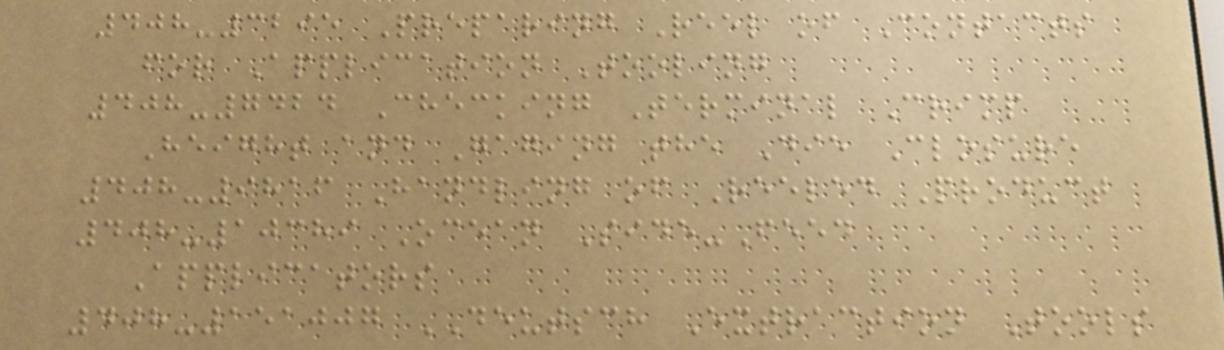408-3295 Preparing Reel of Contacts
for Application Tooling
408-7424 Checking Terminal Crimp
Height and Gaging the Die Closure
408-9816 Handling of Reeled Product
408-10389 Ocean Side-Feed
Applicators
408-151007 DEUTSCH Extraction Tools
